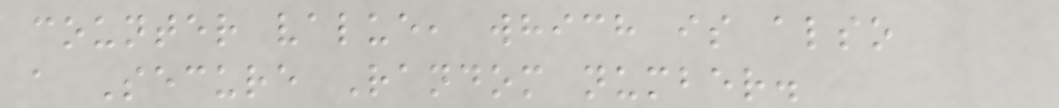counter value, which is also
a Secure Random number.
